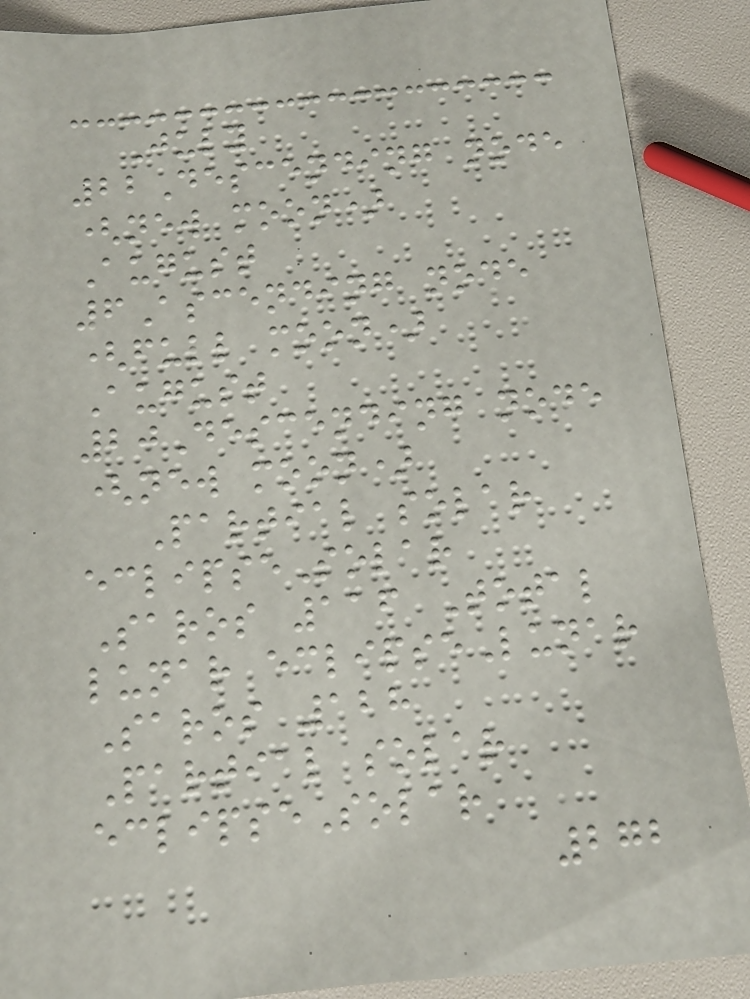July
22Descending node
(new moon)
August
6Ascending node
(full moon)
August
20Descending node
(new moon)
Partial solar
eclipseSolar
Saros 116 Total
lunar eclipseLunar
Saros 128
Partial solar
eclipseSolar
272
